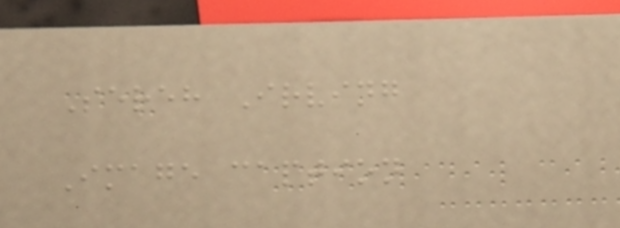Sereh Irving
Image caption
